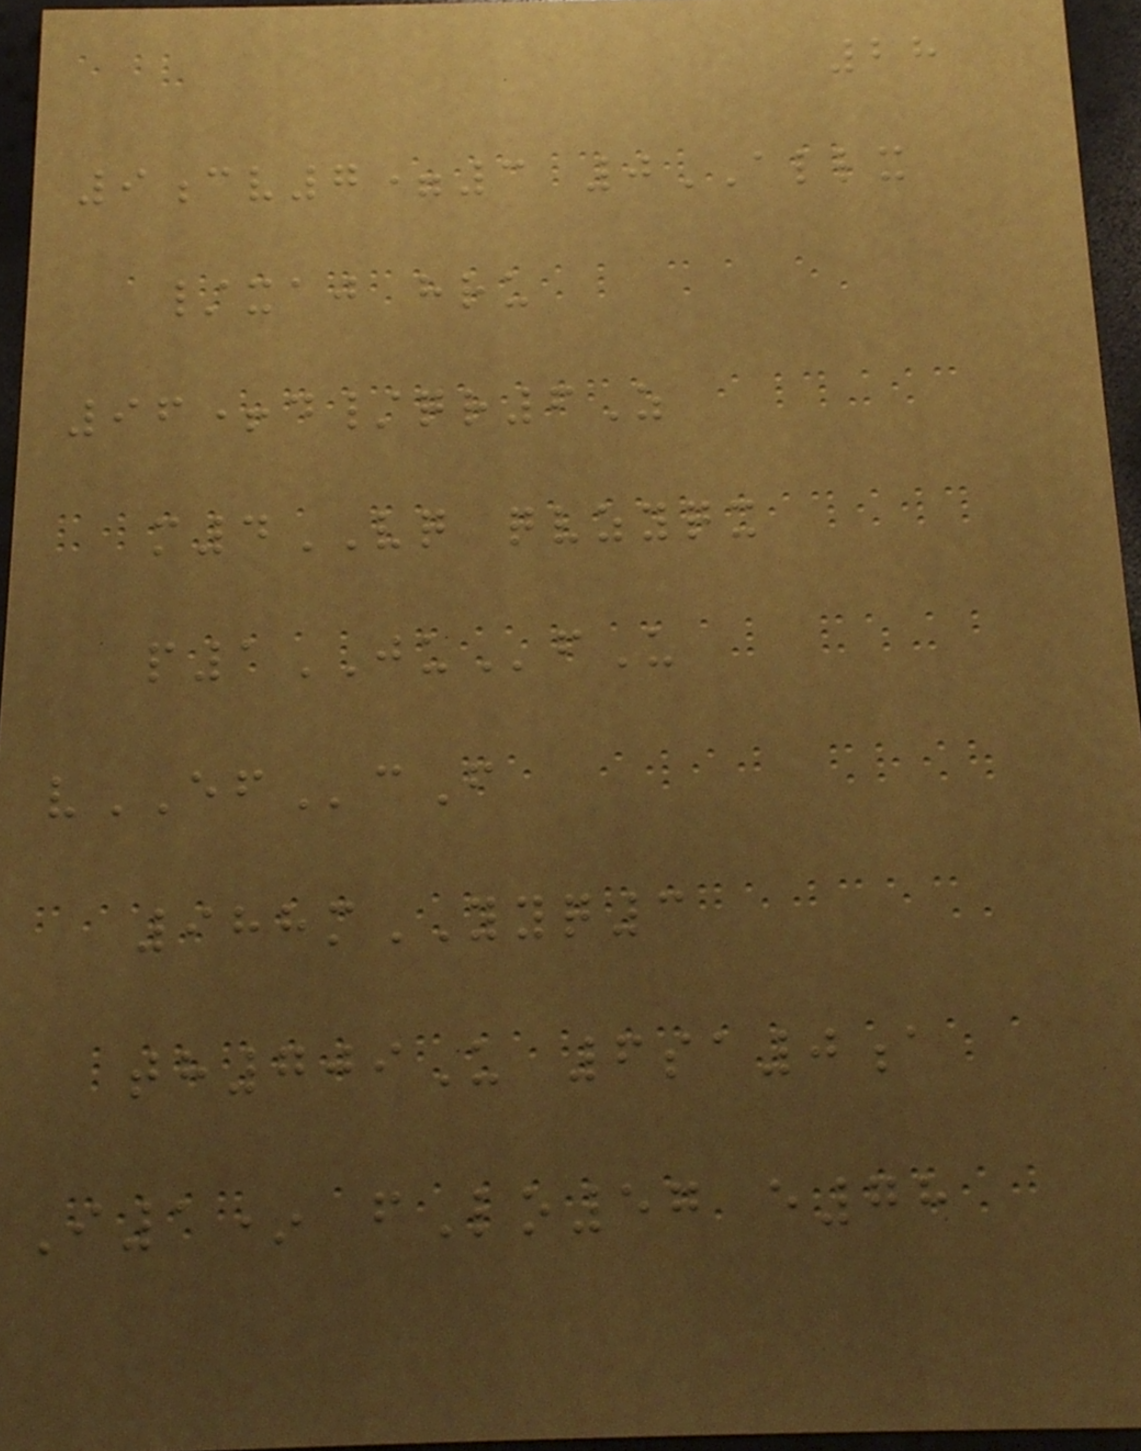28
9cv7=3 0ALLX
/xaj hru
96+d/qr6Z
m4VQ qvzyqx
p1JUfU
vEFcF
988mYYQ3
th709U 6sa0a
I1* fLo57 e78
